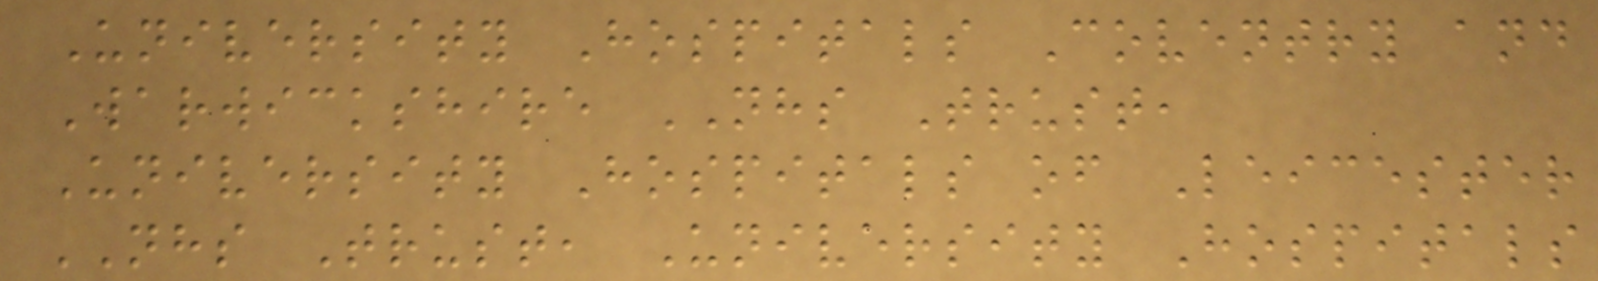University Hospitals Coventry and
Warwickshire NHS Trust,
University Hospitals of Leicester
NHS Trust, University Hospitals
